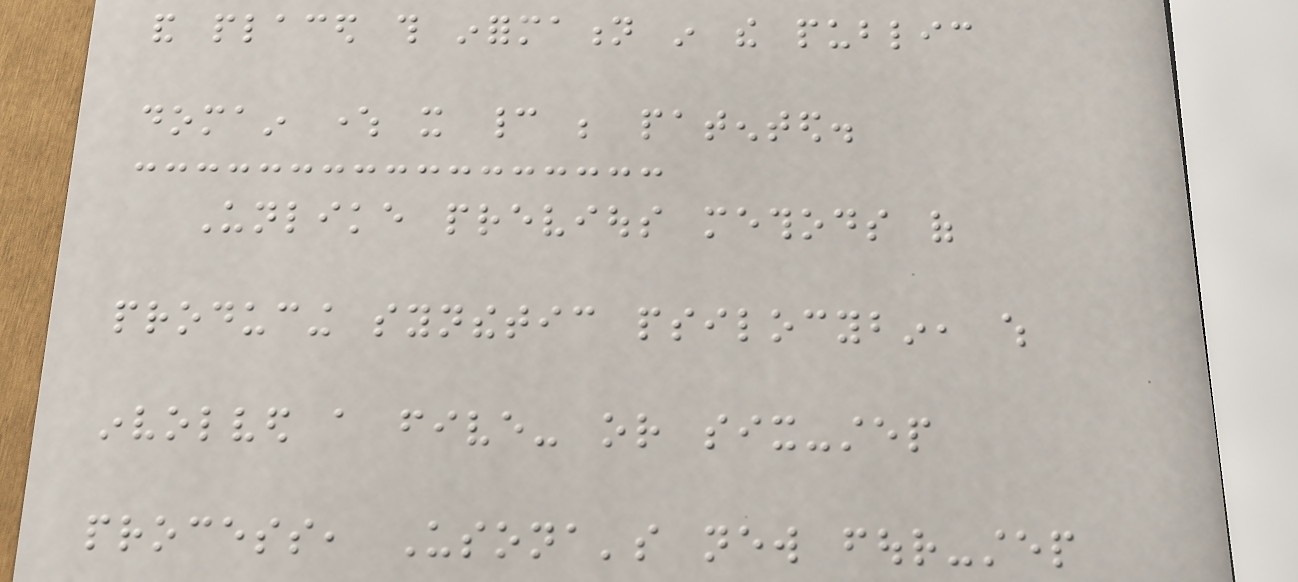and placed this information in the public
domain where it cannot be patented.
Unlike previous methods of
producing synthetic psilocybin, which
involved a five- or six-step
process, Usona's new four-step
